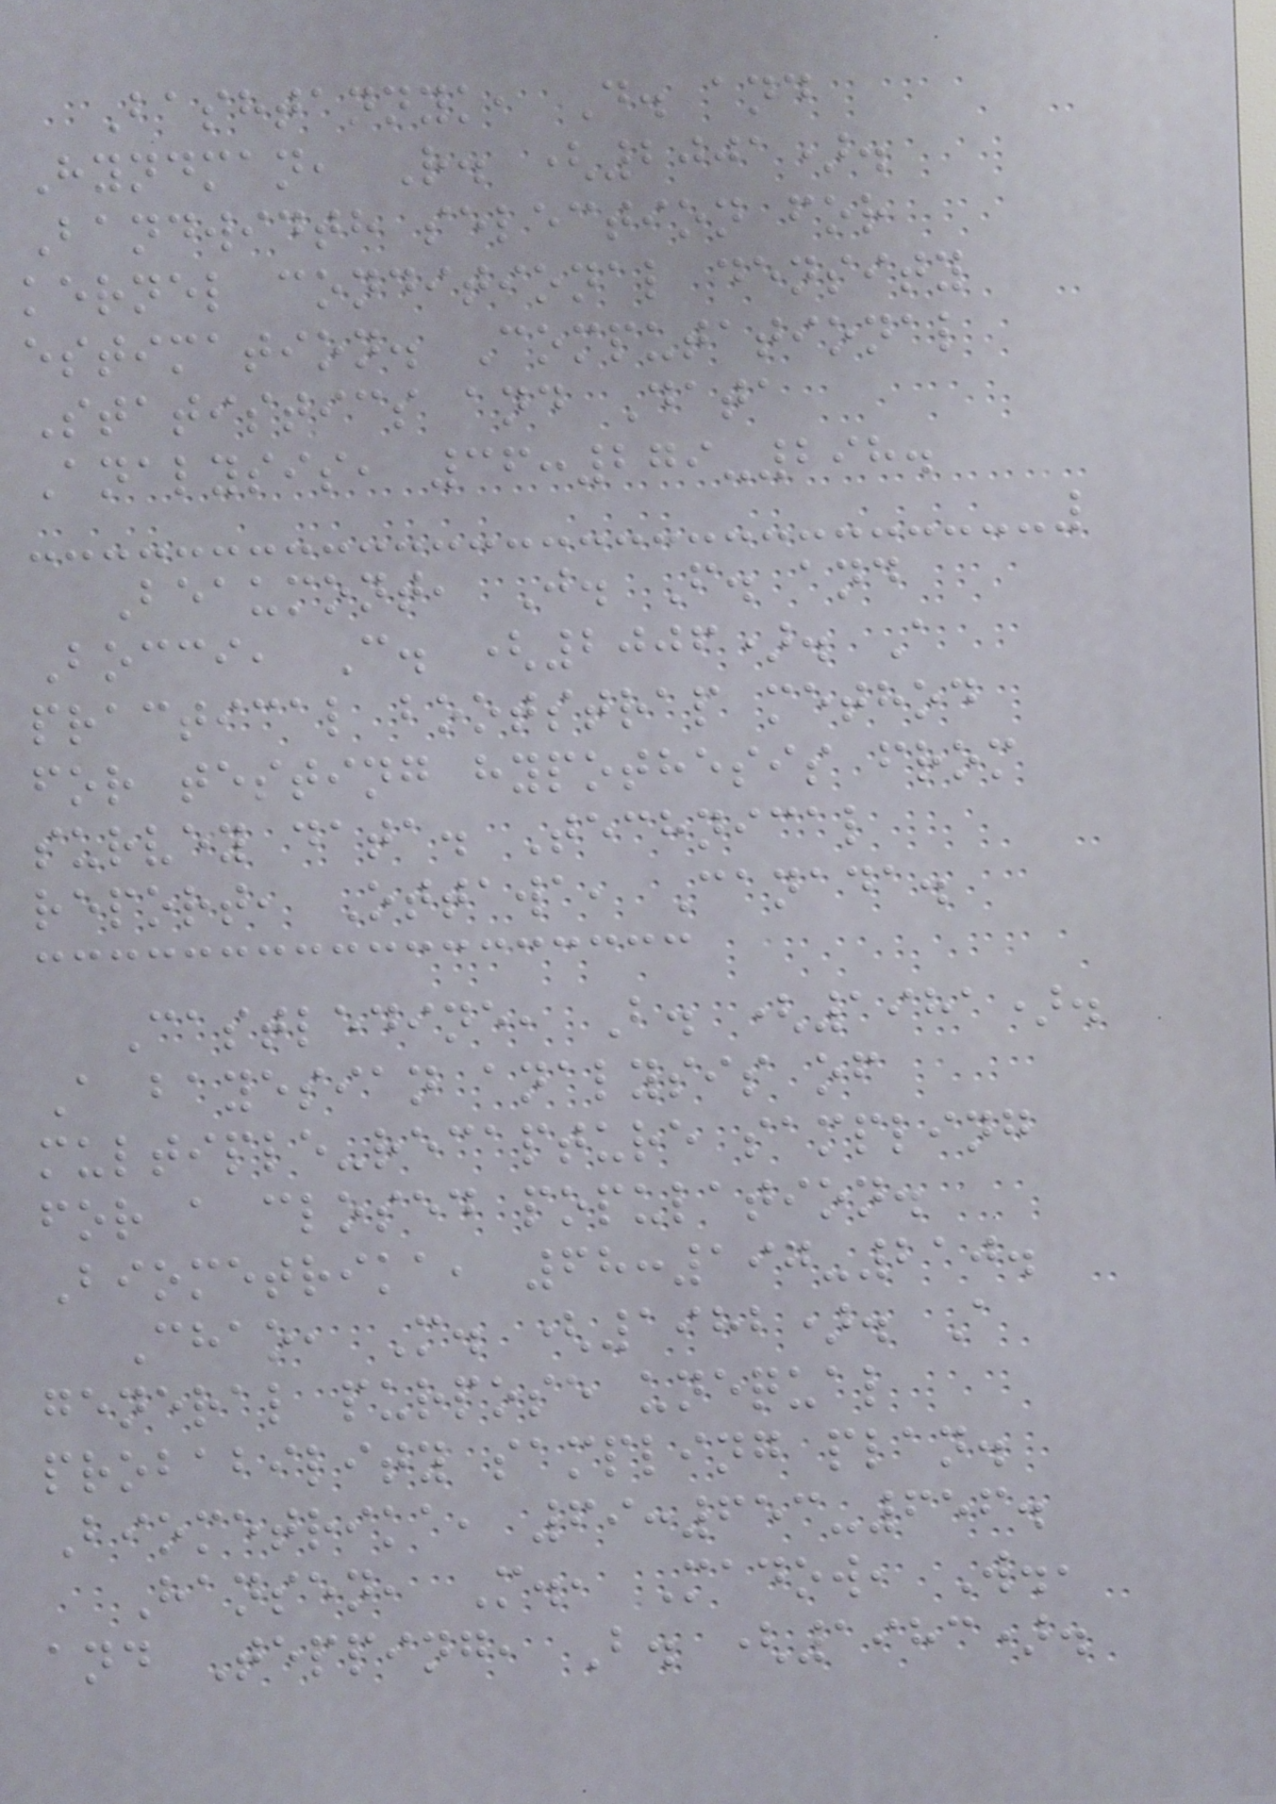Bashtannyk, D. and
Hyndman, R. (2001).
Bandwidth selection for
kernel conditional density
estimation. Computational
Statistics and Data
Analysis, 36:279-298.
Beaumont, J. F. and
Bocci, C. (2006). A
practical bootstrap method
for testing hypothesis from
survey data. Technical
report, Ottawa, Canada.
Castledine, B. (1981).
A bayesian analysis of
multiple-recapture sampling
for a closed population.
Biometrika, 68:197-210.
Chao, M. (1982). A
general purpose unequal
probability sampling plan.
Biometrika, 69:653-656.
Hansen, M., Madow, W.,
and Tepping, B. (1983).
